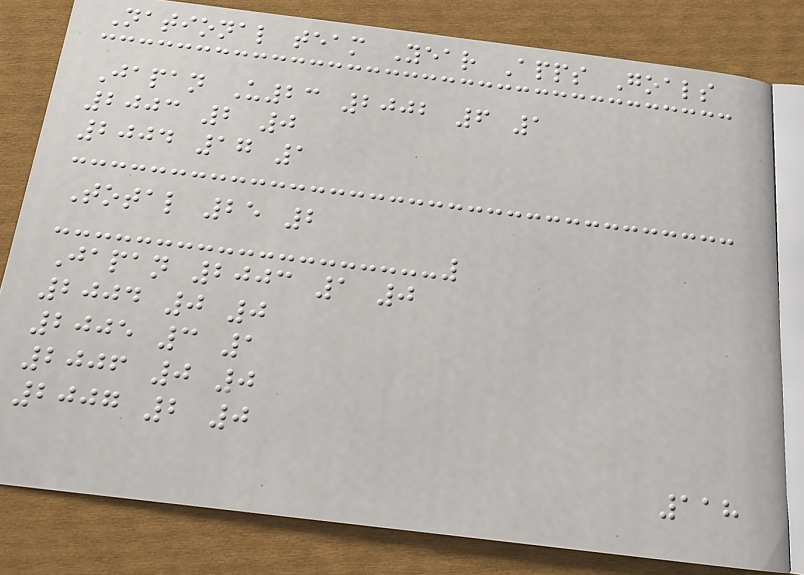National team Year Apps Goals
Japan U23 2002 6 1
2003 2 0
2004 17 1
Total 25 2
Japan 2003 1 0
2004 0 0
2005 3 1
2006 0 0
2007 2 0
118
